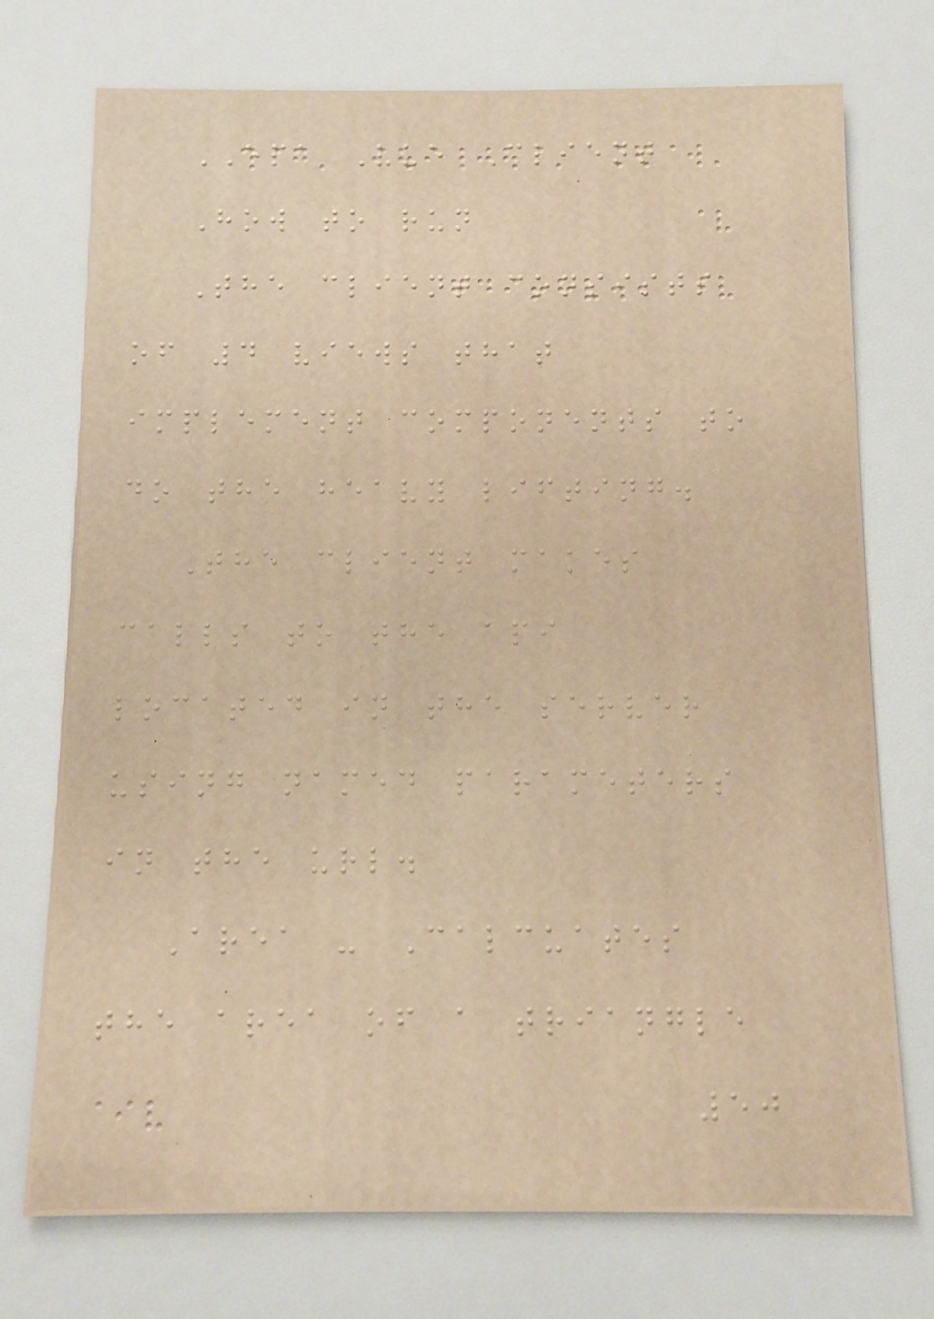EPA Vue Client
How to run
The client consists
of 4 views that
implement components to
do the heavy lifting.
The client makes
calls to the api
located in the server
using named parameters
in the url.
Area - Calcuates
the area of a triangle
50
